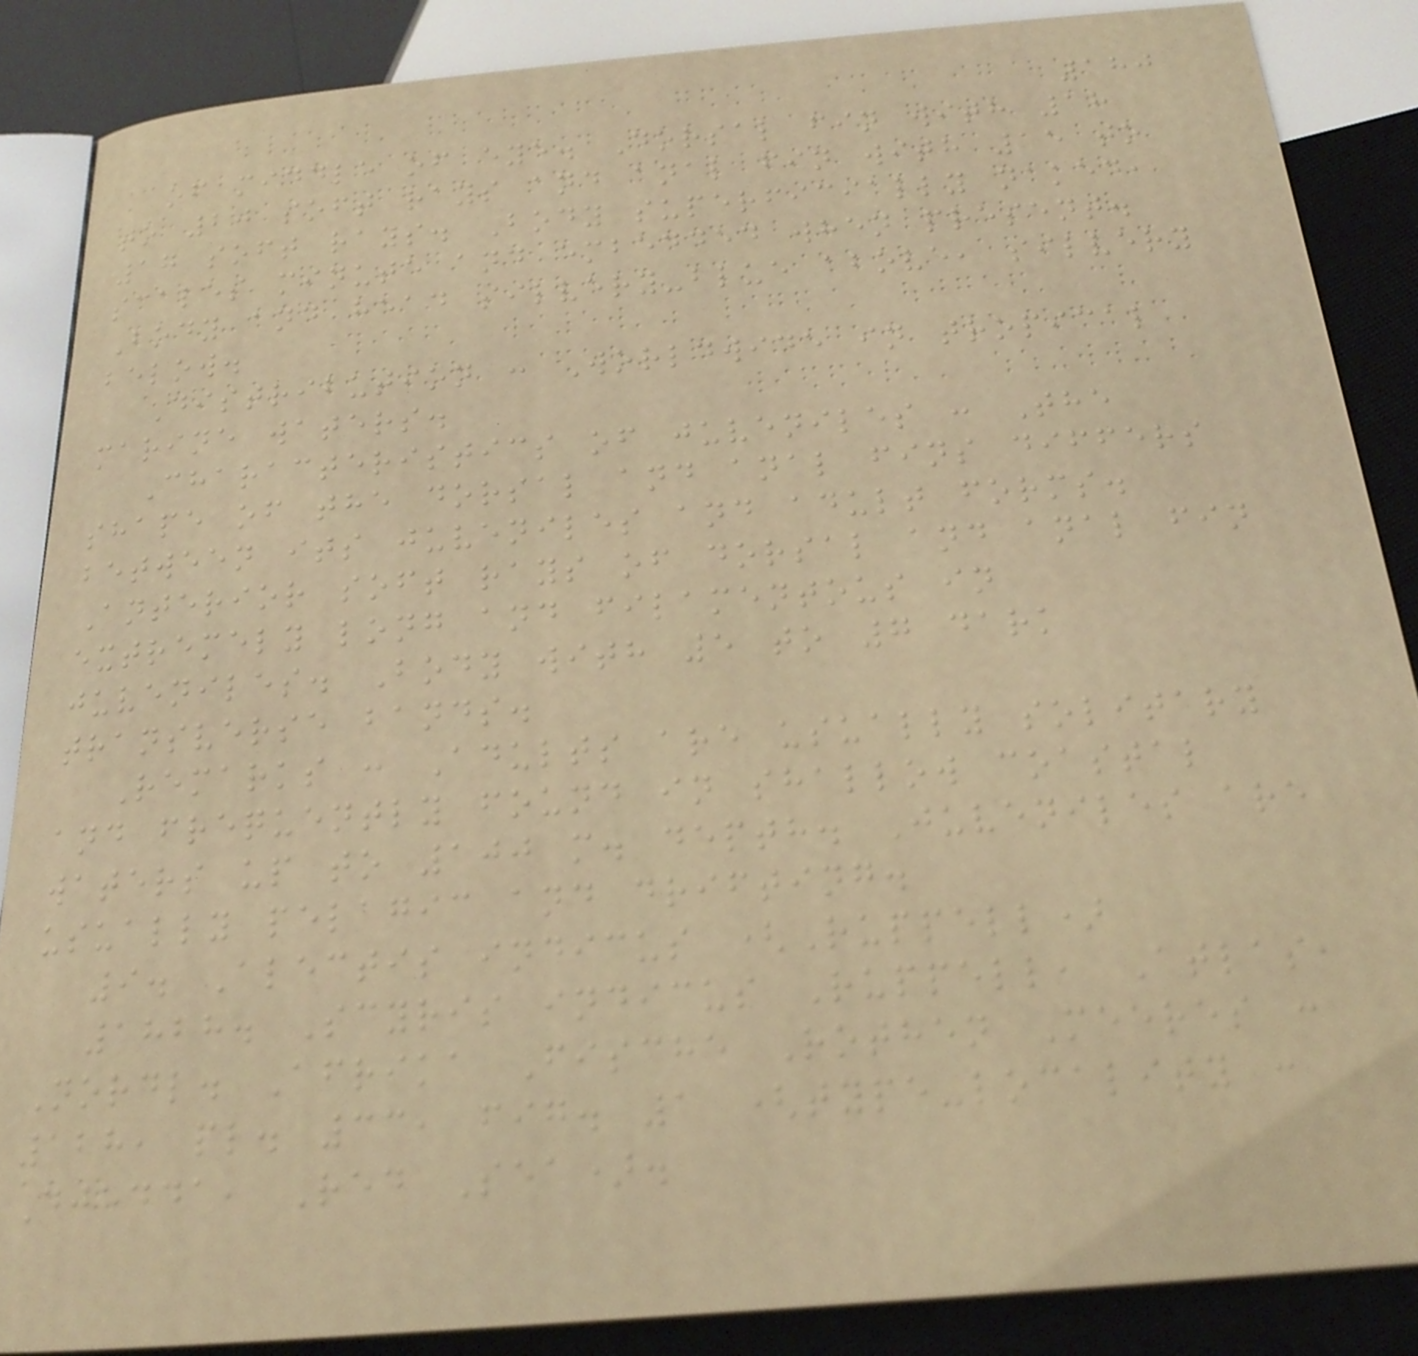180
of middle of eye. Dorsal fin with 18
to 20 soft rays and anal fin with 15 to
17 soft rays. Body superficially naked,
scales minute and embedded when present.
Body and head silvery-blue above, silvery
below.
Distribution : Worldwide in tropical
marine waters.
Characteristics of juveniles : The
shape of the dorsal and anal fins differs
between its juveniles and adult forms.
Anterior soft rays of dorsal and anal fin
extremely long and filamentous in
juveniles. Body with 5 to 7 dark
transverse bands.
Remarks : Adults are usually solitary
and frequently found in shallow coastal
waters up to 100 m. depth. Juveniles are
usually pelagic and drifting.
9. Alectis indicus (Ruppell)
1828. Scyris indicus Ruppell, Atlas,
Nordl. Afrika Fische Rothen Meeres :
128, pl. 33, fig. 1 (type-locality :
Djedda, Red Sea).
